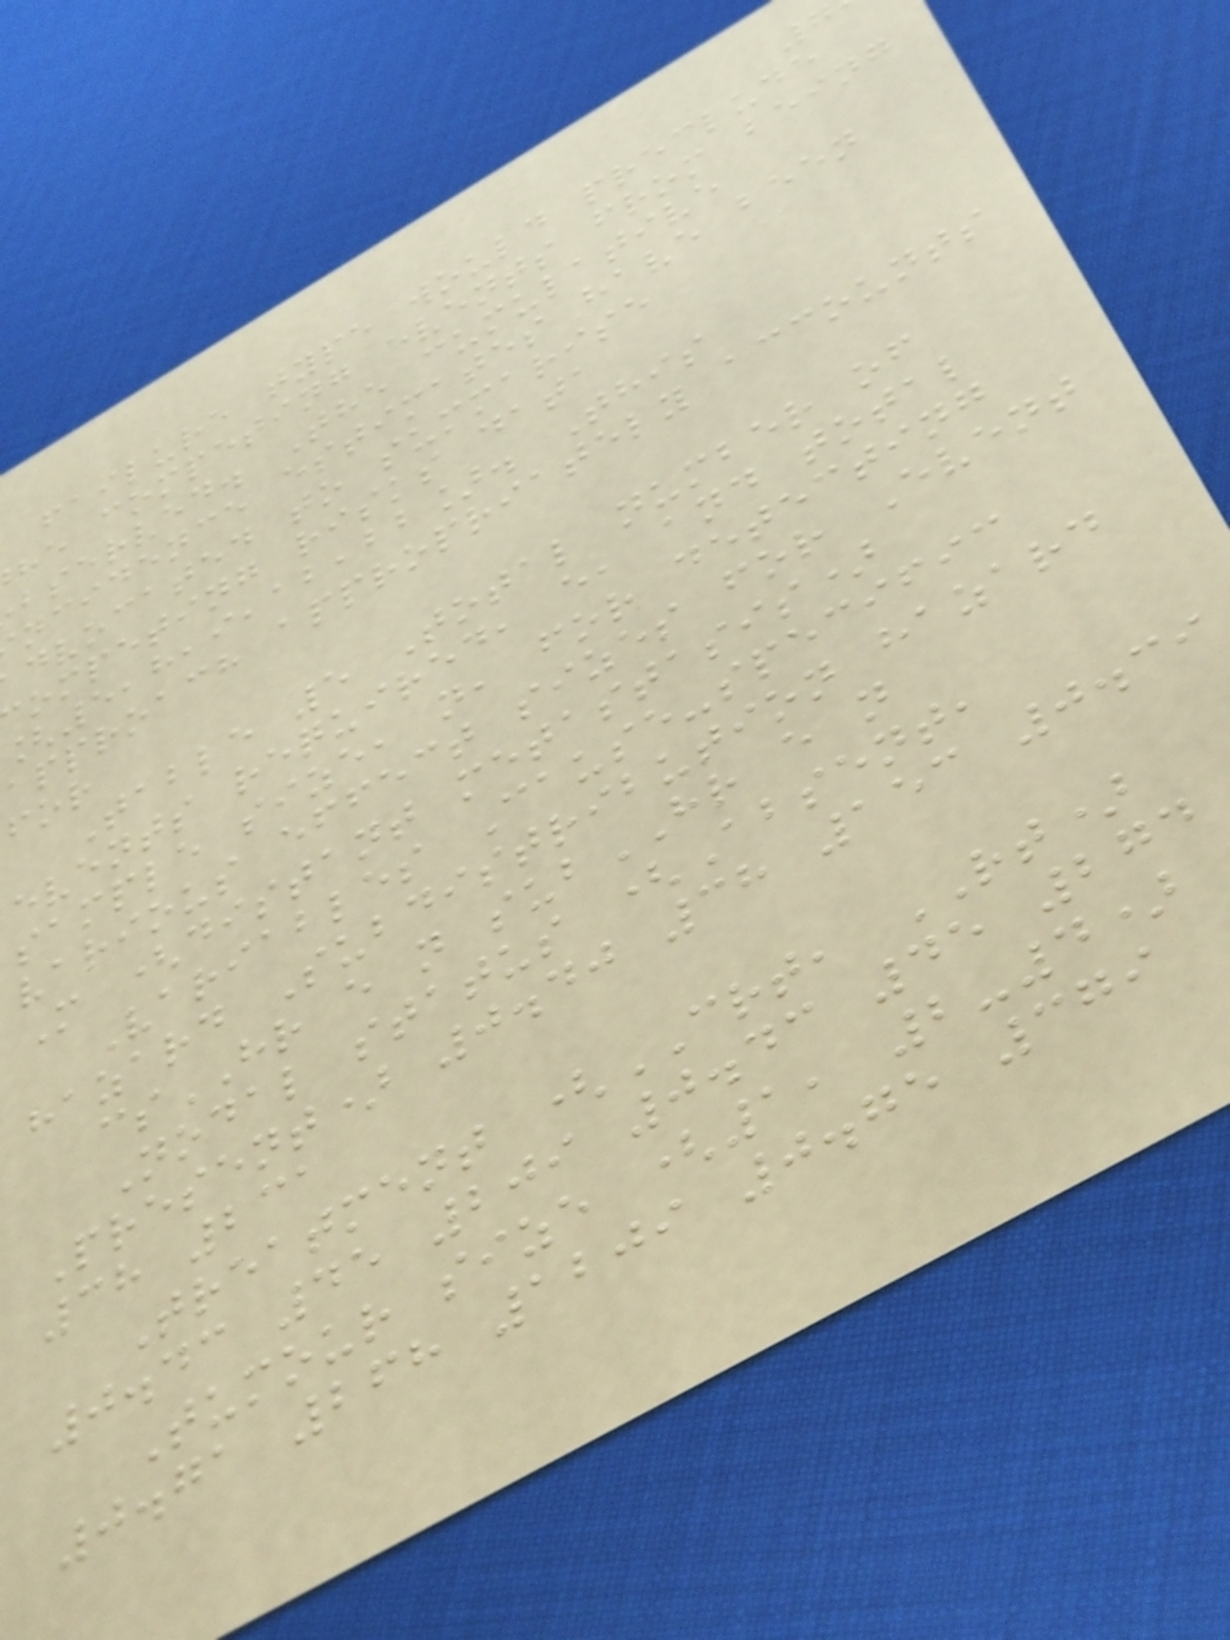failure type would preclude
he competing events from being
bserved. The cumulative
ncidence estimates have been
dvocated to summarise
ompeting risks data
[5,8,9,12,22]. This
approach appropriately accounts
for
Table 5 Total number of
events required, e, and total
sample size, n, for detecting
various effect sizes for Event
M (distant metastasis)
Variables Cause-specific
hazard Subdistribution hazard
csHR e n subHR e n
Nodal status (Absent,
Present) 0.40 38 153 0.39
38 231
Treatment (CRT, RT)
0.43 45 209 0.43 45 274
Tumour size (1, 2-4)
0.71 268 1209 0.75 379
